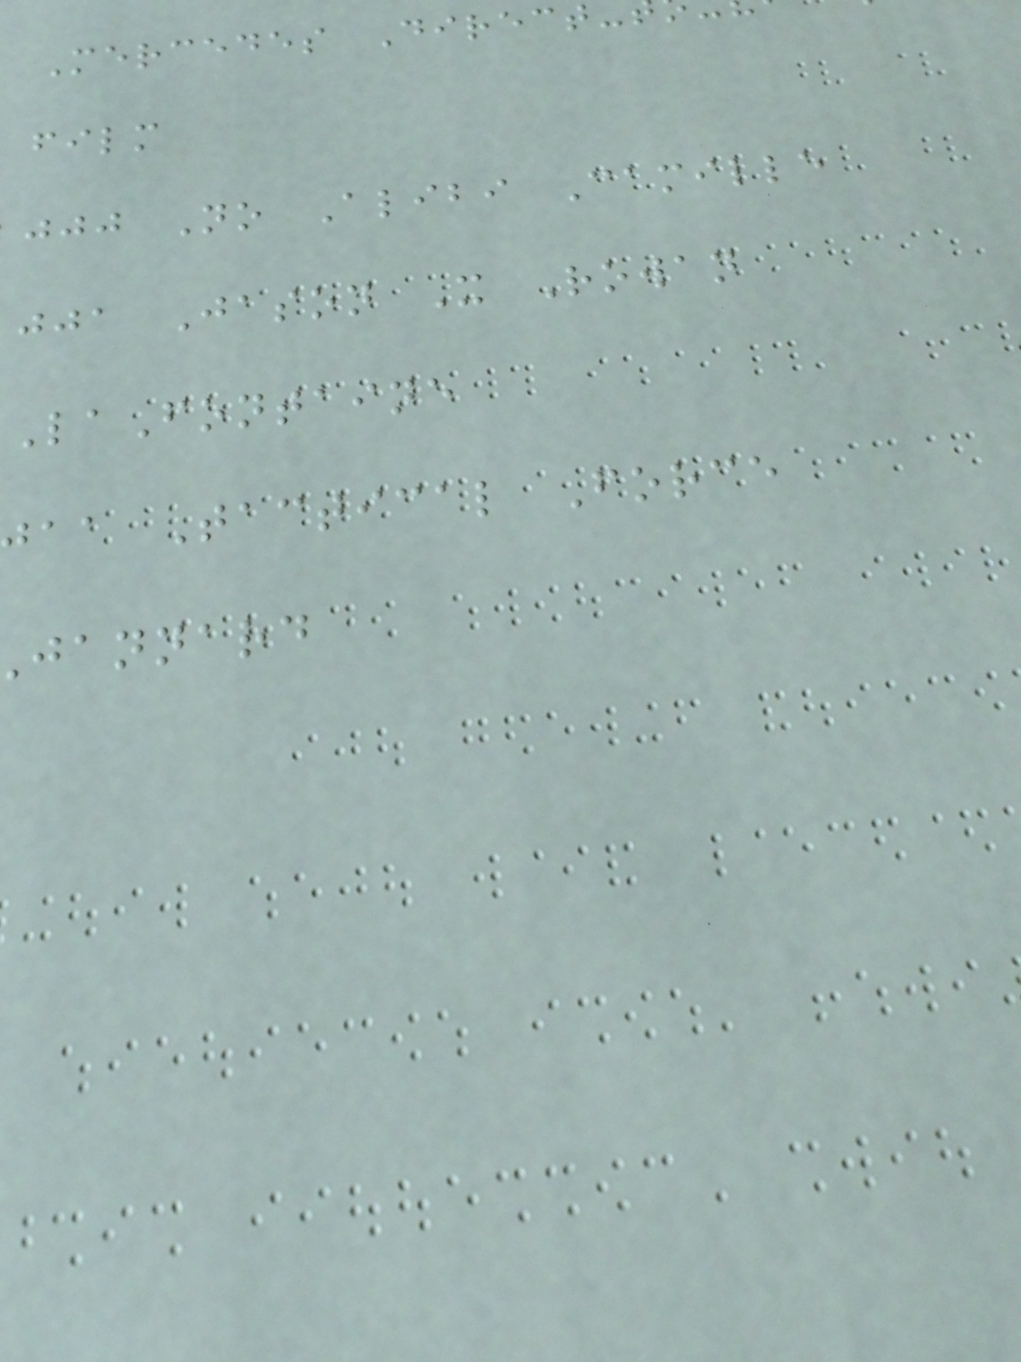Mercedes Direct
film
jjj No Alibi Camille
jja Jason X Rowan
LaFontaine
aa Tactical Force
jannard
